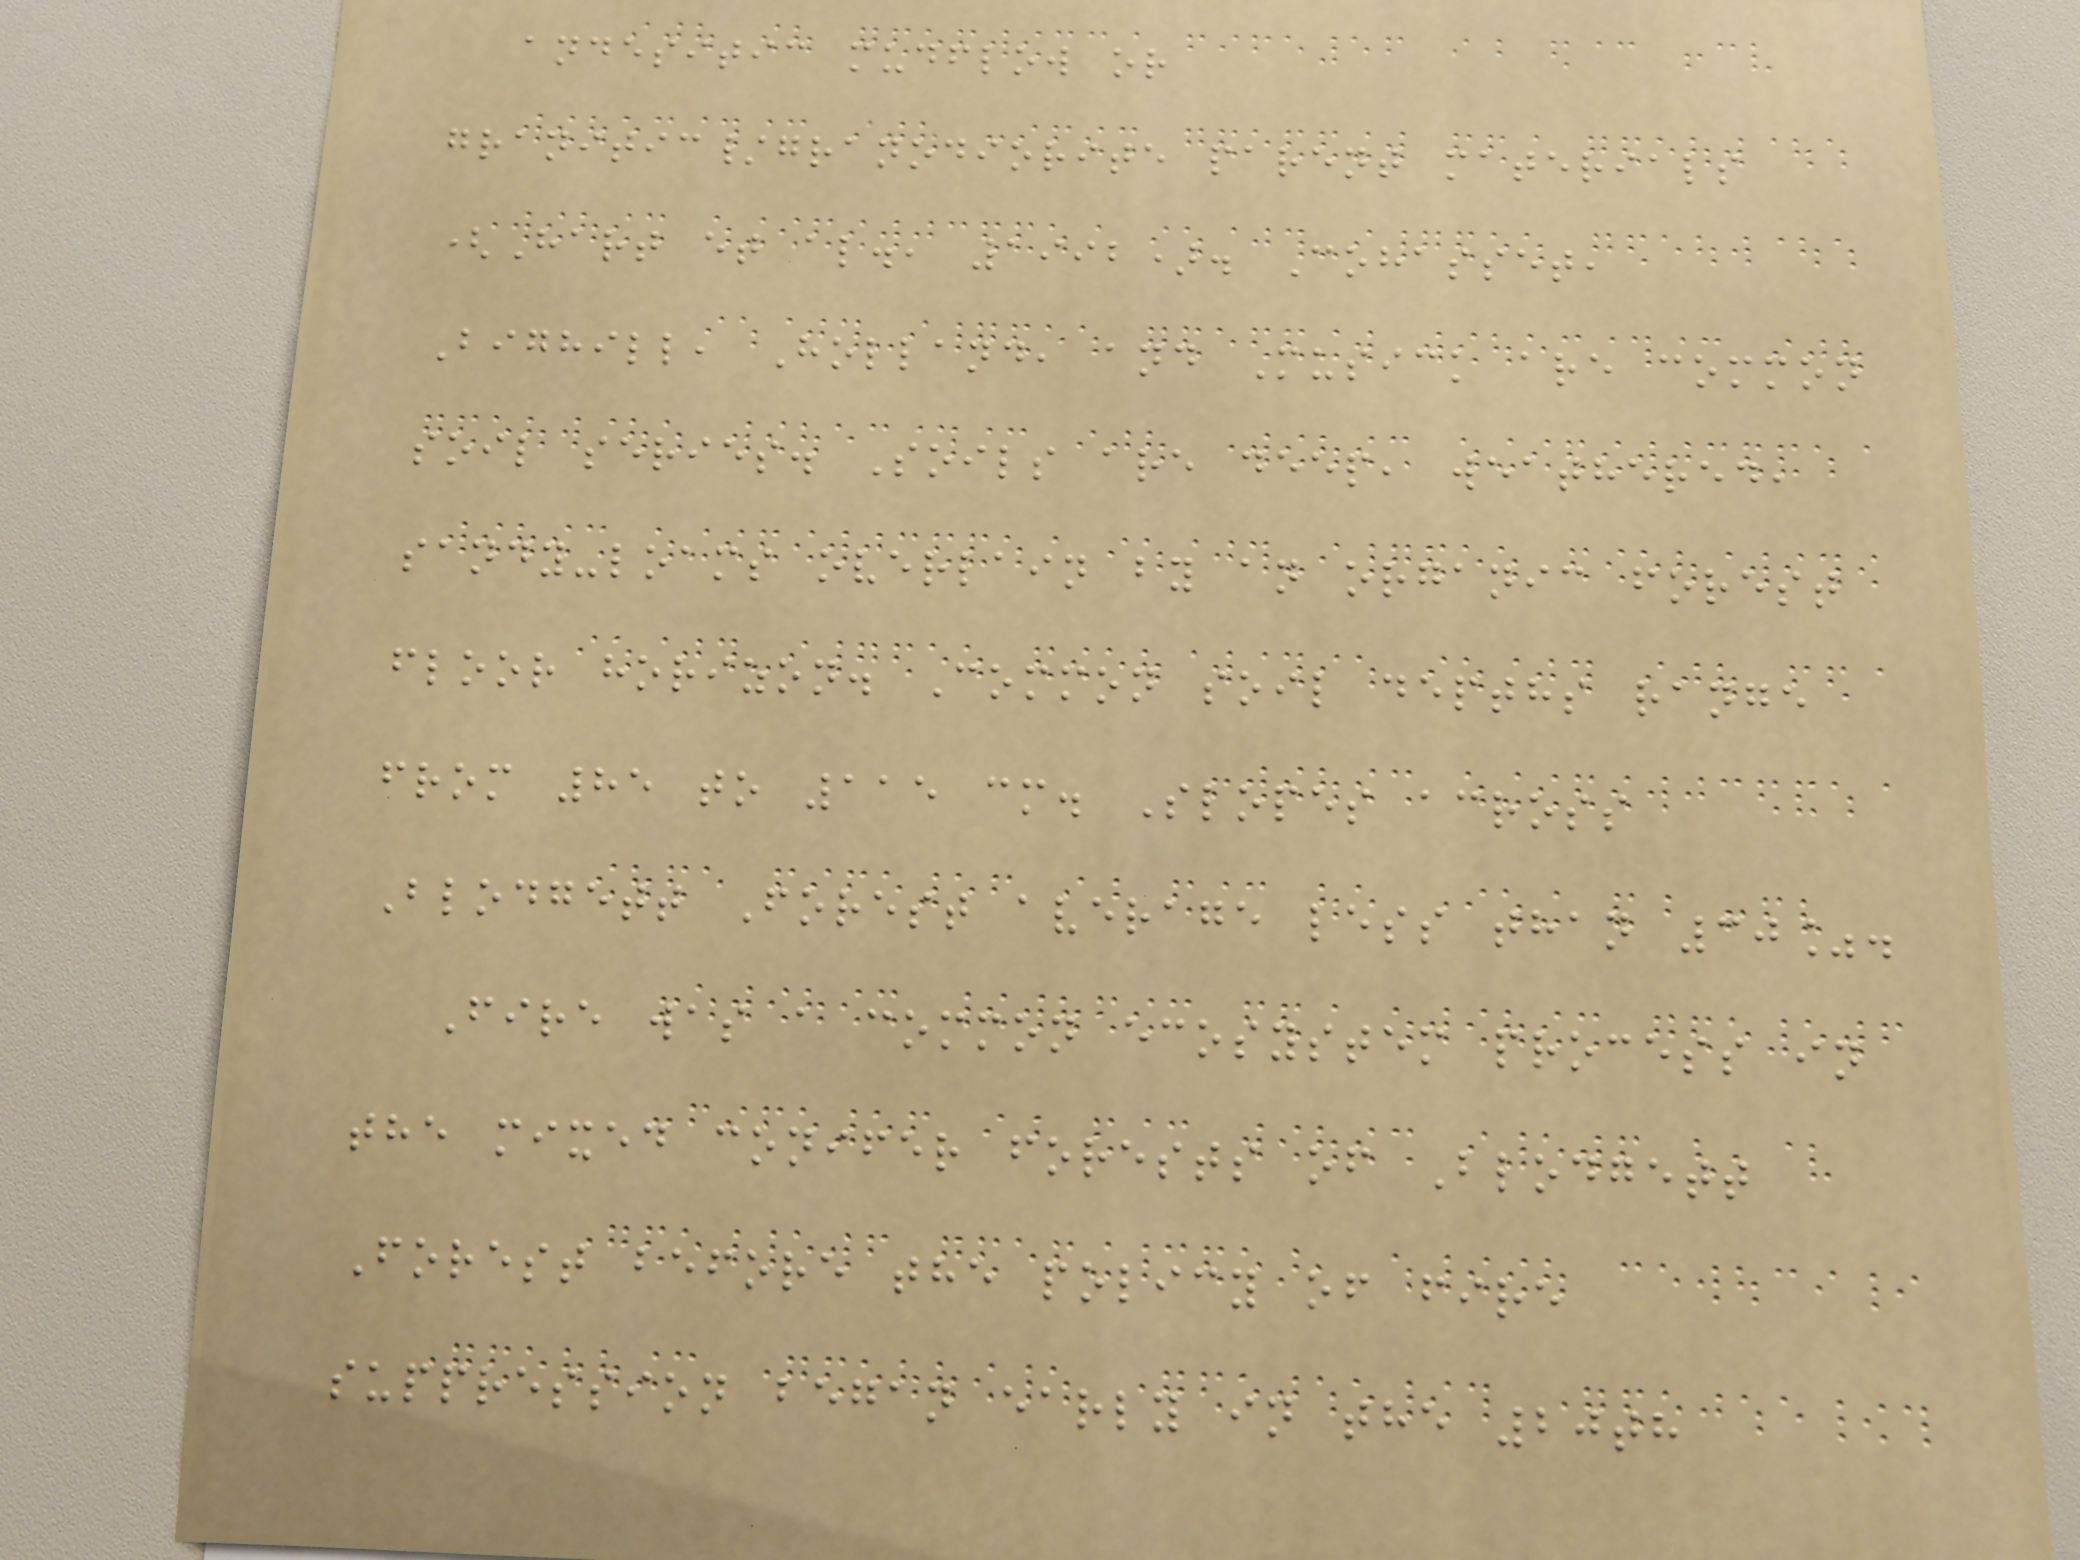andesitic mudflow or
granitic/granodiorite parent materials
(Hart et al., 1992). Cohasset,
Bighill, Holland, and Musick are common
soil series. Soils are deep, weathered,
sandy-loams overlain by an organic forest
floor horizon. Common soil depths range
from 85 to 115 cm. Slopes across
Blodgett Forest average less than 30%.
Fire was a common ecosystem process in
the mixed conifer forests of Blodgett
Forest before the policy of fire
suppression began early in the 20th
